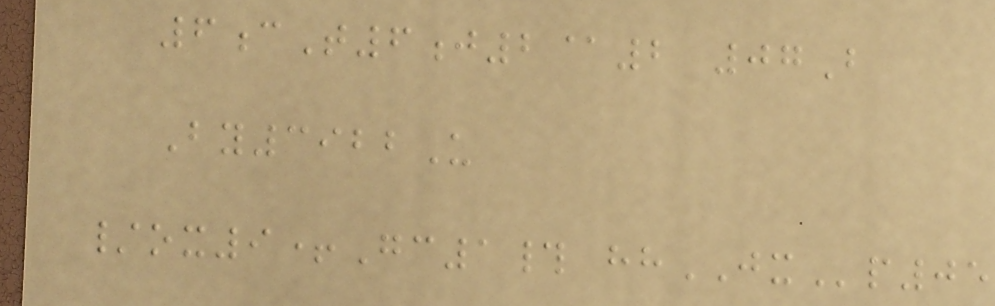6cT6j2@2 07B
By3922U
/ox9+Gc1# hhJXp05
